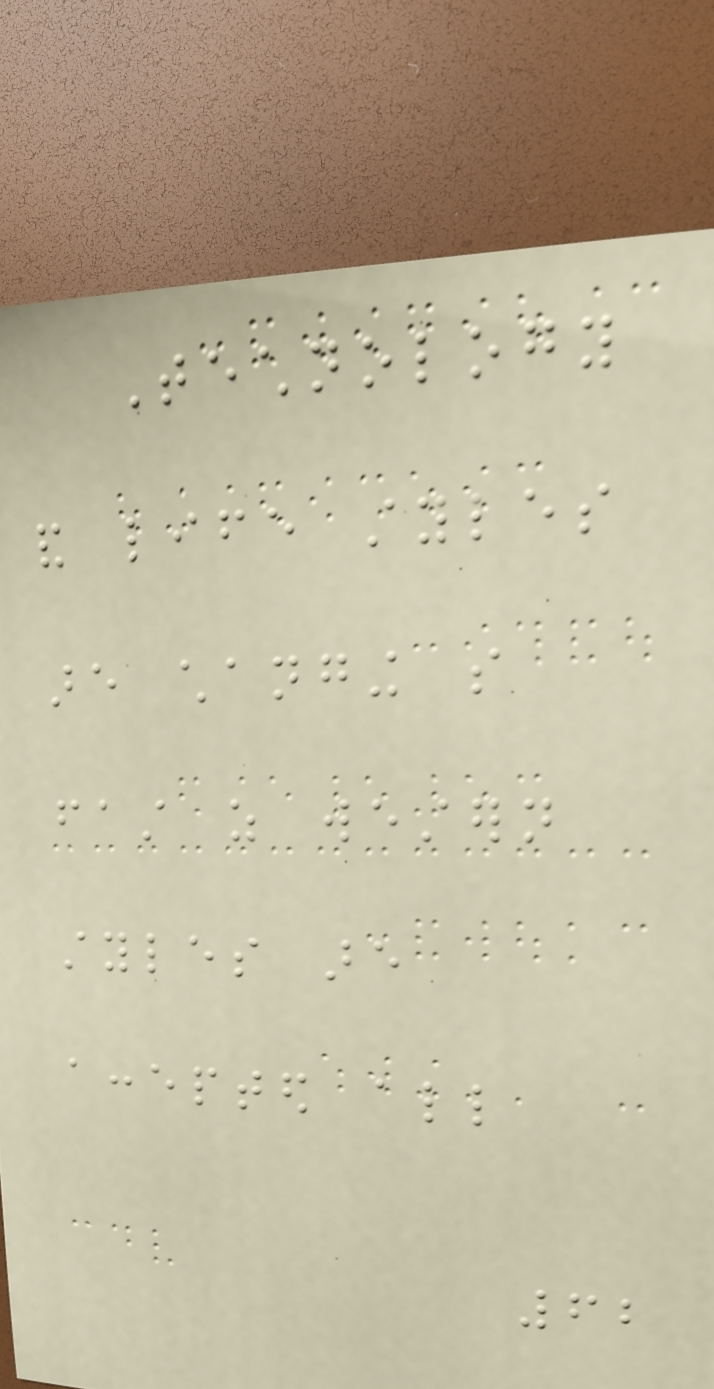Technology
and life styles
are changing so
fast as western
styles are
accepted all
62
